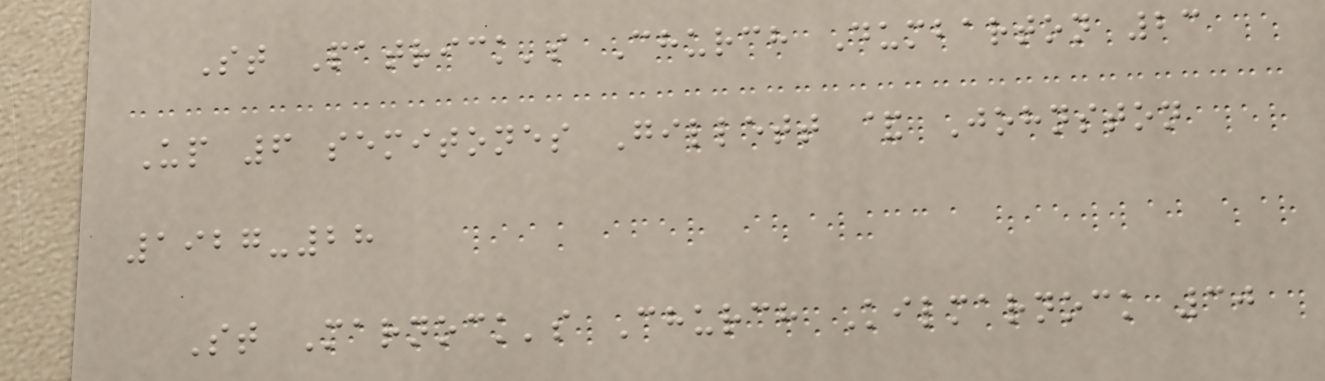St Patrick's Church Dumbarton 23
Up 6 semitones Gillett & Johnston
1927-28
St Marnock's Church Kilmarnock 30
